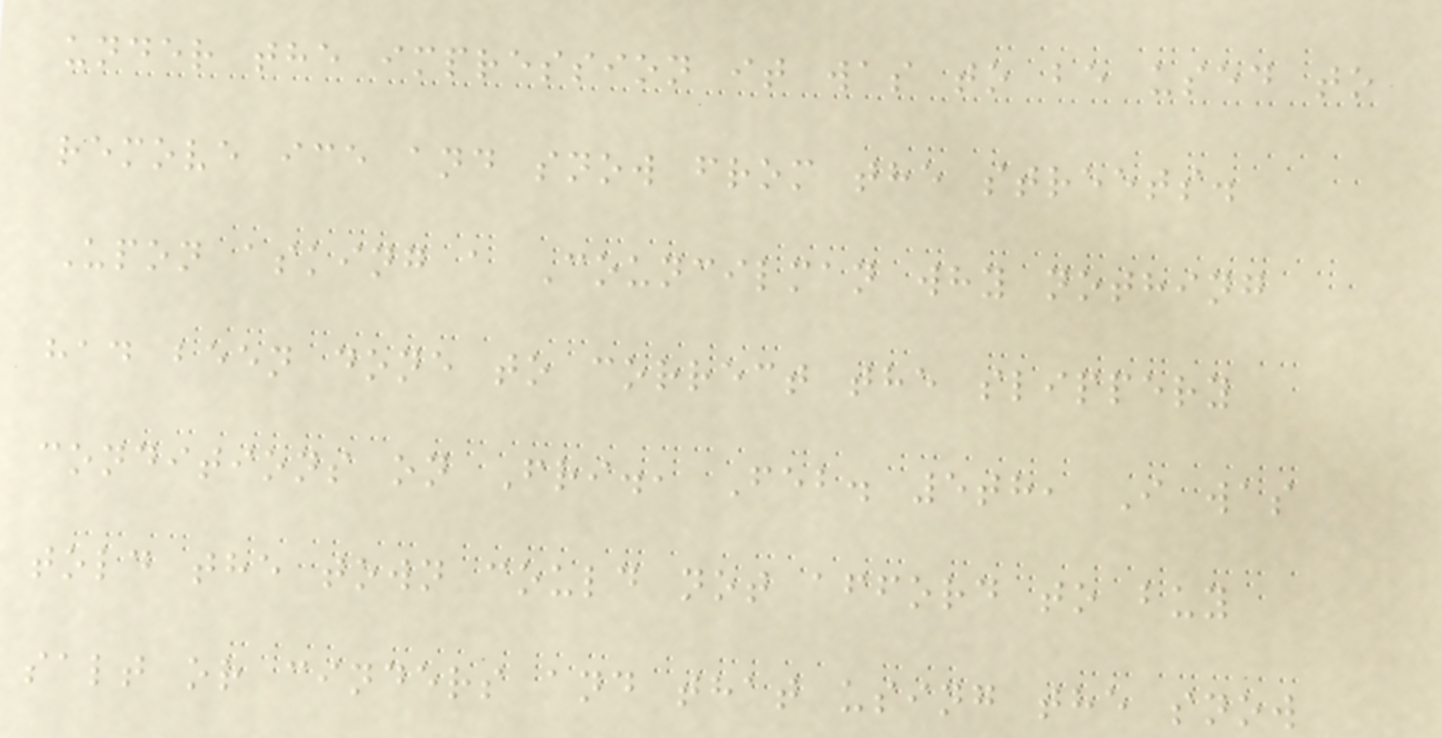under the impression it was to be used to
remove ice and snow from the streets.
Upon asking a Councilman why nothing
had been done to correct the slippery
conditions on Fri., Feb. 5th, I was
told the town could not afford to buy
salt or cinders and that using the snow
